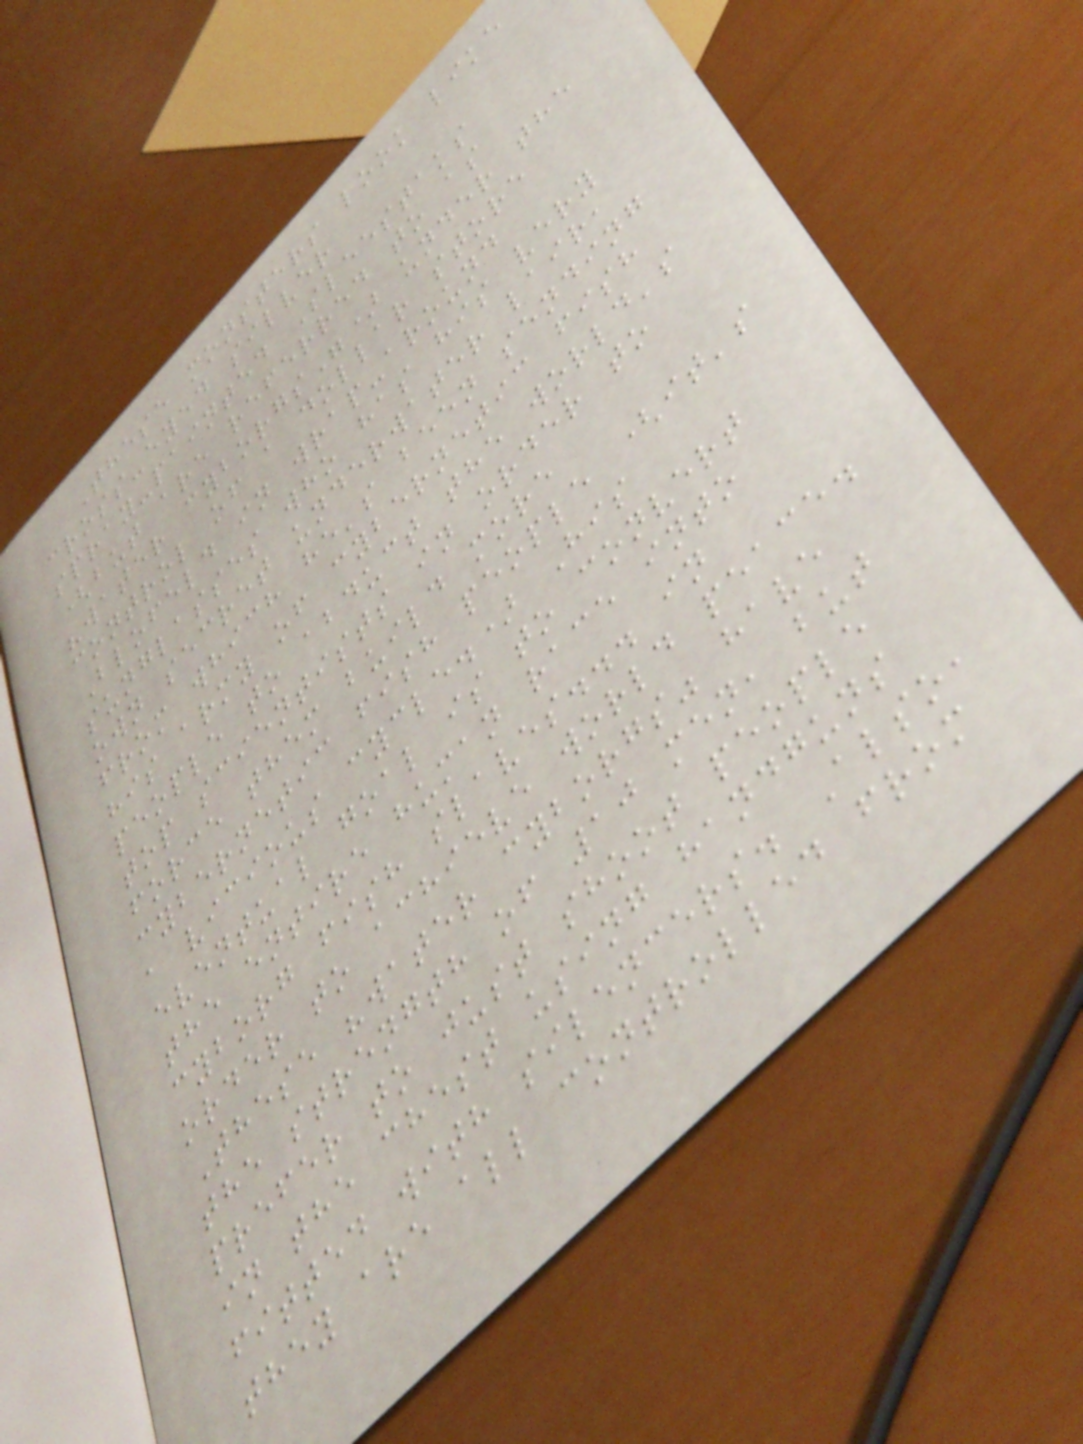These monsters look like
cross-eyed silver
spray-painted Sleestaks
(but are referred to as
"water cyborgs") under the
control of a dollar store
Blofeld in wrap-around
sunglasses who has his very
own secret underwater lair,
from which he's been sending
his army of cybernetic fish
people to abduct the world's
top scientists in order to
force them build more
cybernetic fish people (it's
a vicious cycle.) His
eventual goal is to convert
the entire human race into
cyborg fish slaves... in
order to achieve world peace.
These "water cyborgs" have
the strength of 10 men, but
prefer to just shoot people
in the chest using handguns
fitted with silencers. Also,
they are all controlled from
